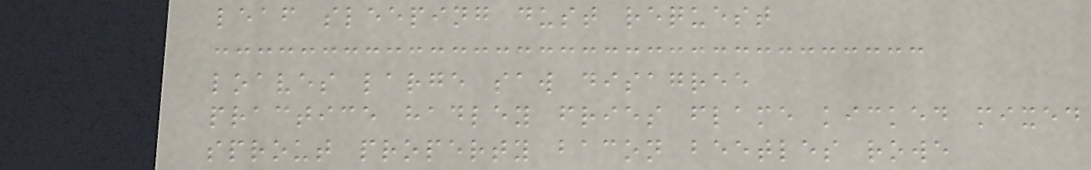leaf sleeping dust request
loaves large saw disagree
practice hadley fries flame kicked mixed
sprout property bacon beetles rowe
